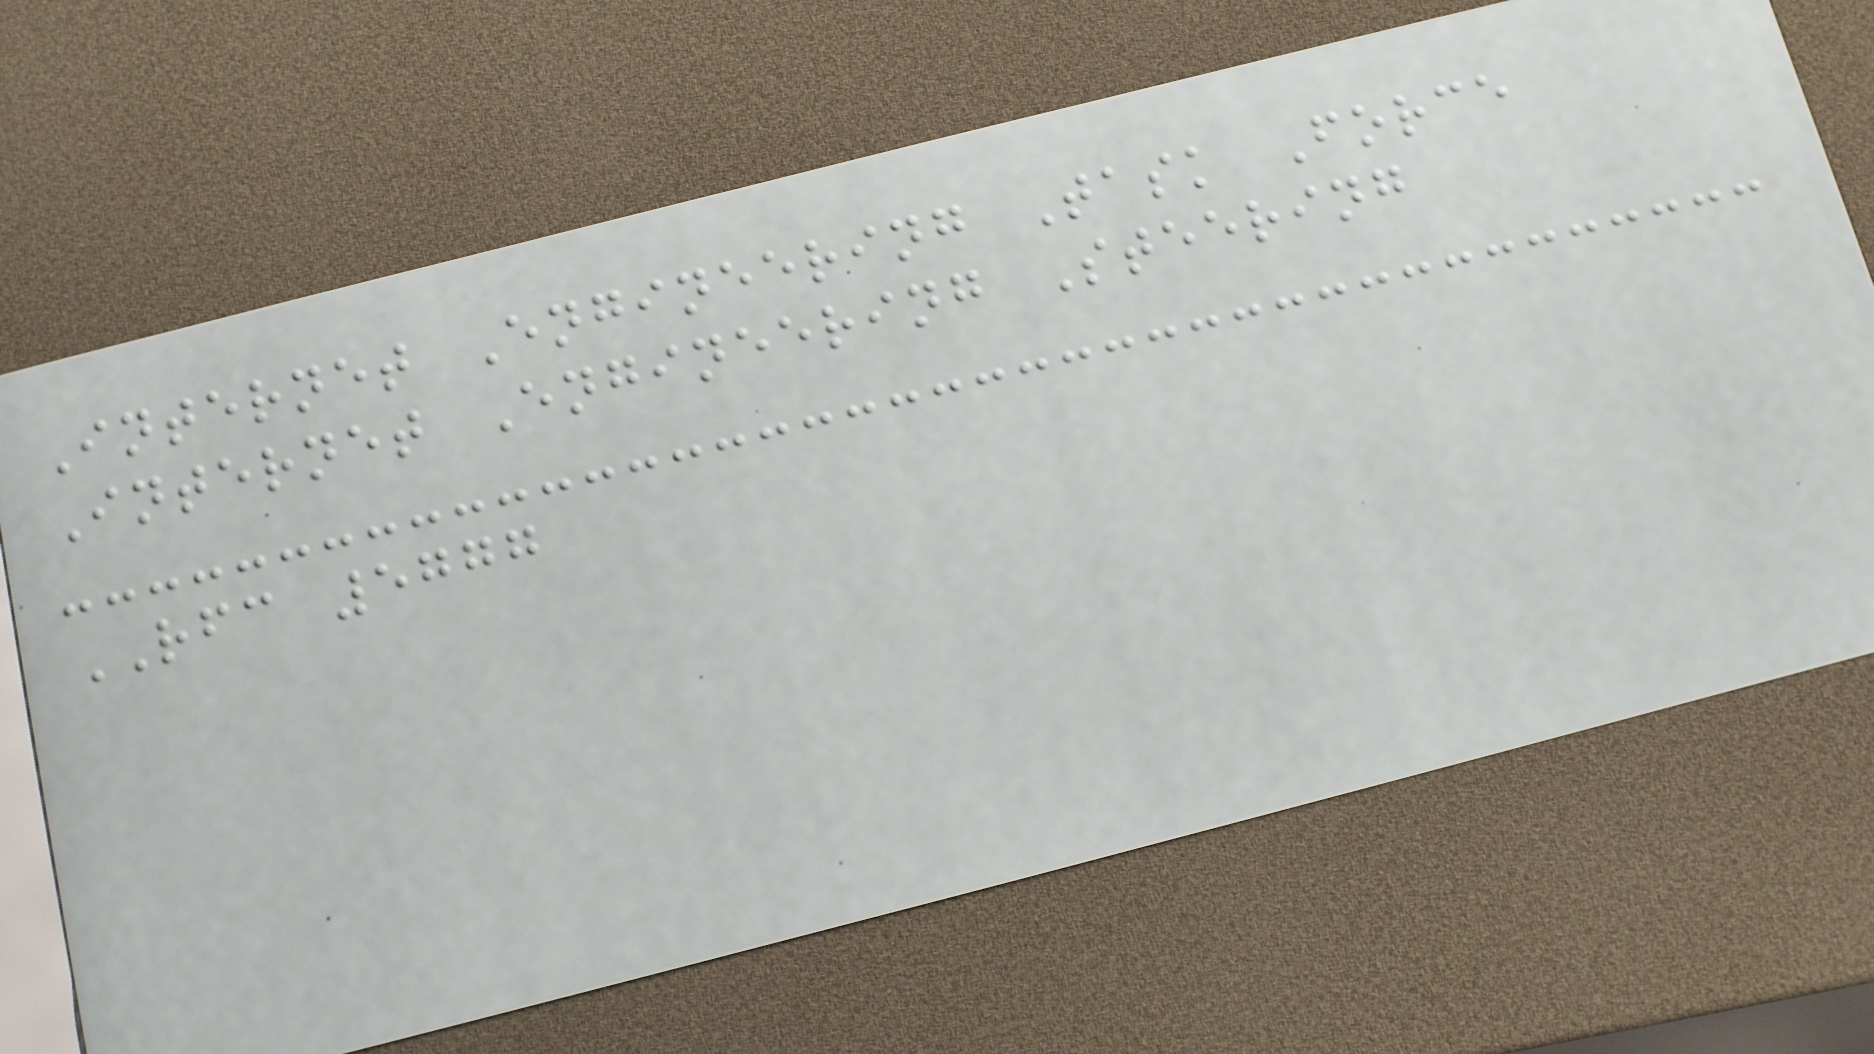Internet Engineering Task Force
Internet Engineering Steering
RFC 5777
